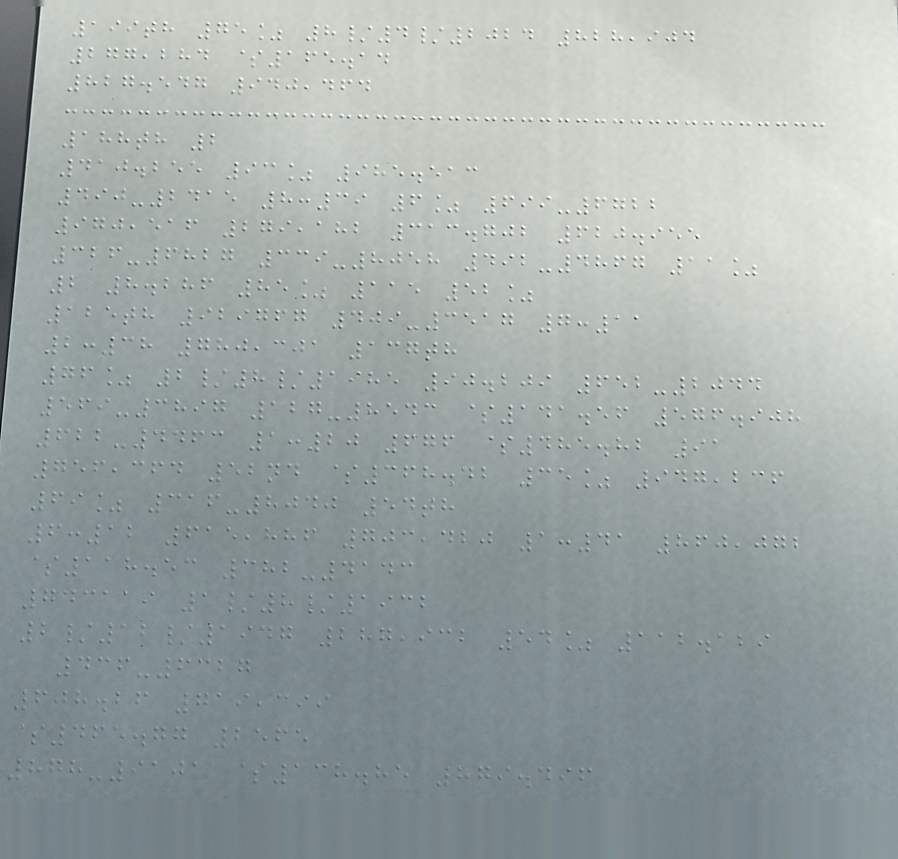199th 75% 8/4/2024 828,904
277,284 $165.14
827.547 940,464
188th 2
410.255 93% 985.513
490-2415 8:39 6% 699-6722
970,516 279,182 313.702 620.955
326-6827 339-8058 492-4867 11%
2 8.286 85% 115 52%
125th 929767 409-3517 7:11
2:38 780,301 137th
76% 2/8/1985 90.209 652-2044
569-3897 127-8543 $141.56 576.908
622-4463 1:20 676 $485.82 91
756,364 52nd $368.42 35% 947,236
69% 316-8040 54th
6:12 615,886 703,420 1:41 860,072
$118.53 382-4143
743119 1/8/1932
2/12/1947 287,932 54% 112.129
436-6327
608.26 719,399
$465.77 2565
878-9101 $138.85 879.496
